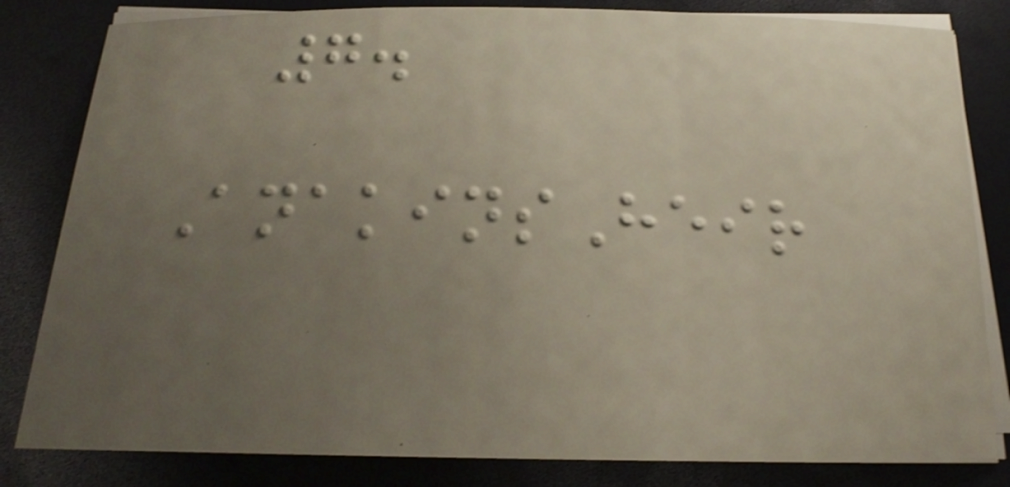7.
AnakinsHeir
